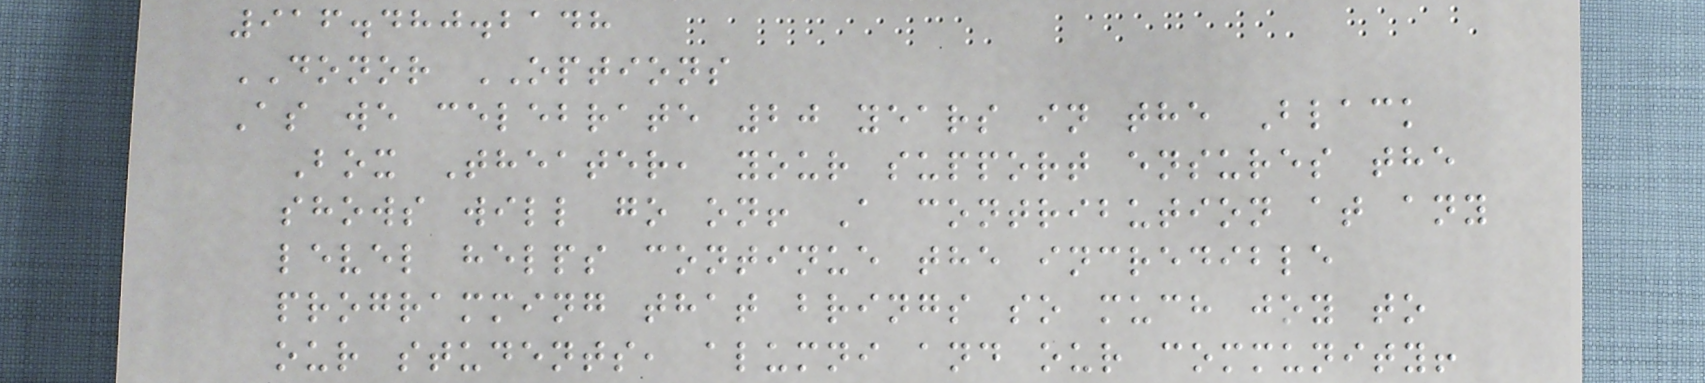916.480.2148
DONOR OPTIONS
As we celebrate 20 years in the Black
Box Theater, your support ensures the
shows will go on! A contribution at any
level helps continue the incredible
programming that brings so much joy to
our students, alumni and our community!
